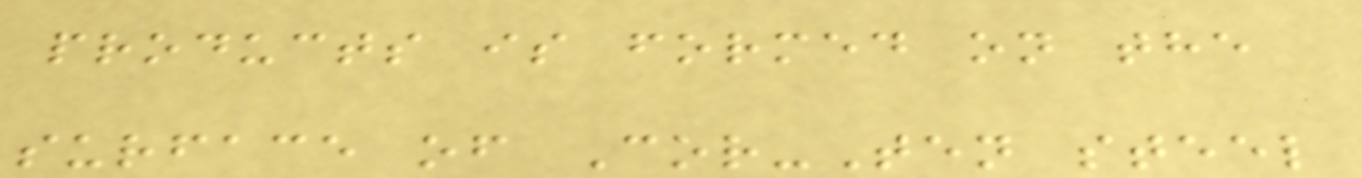products is formed on the
surface of Cor-Ten steel
